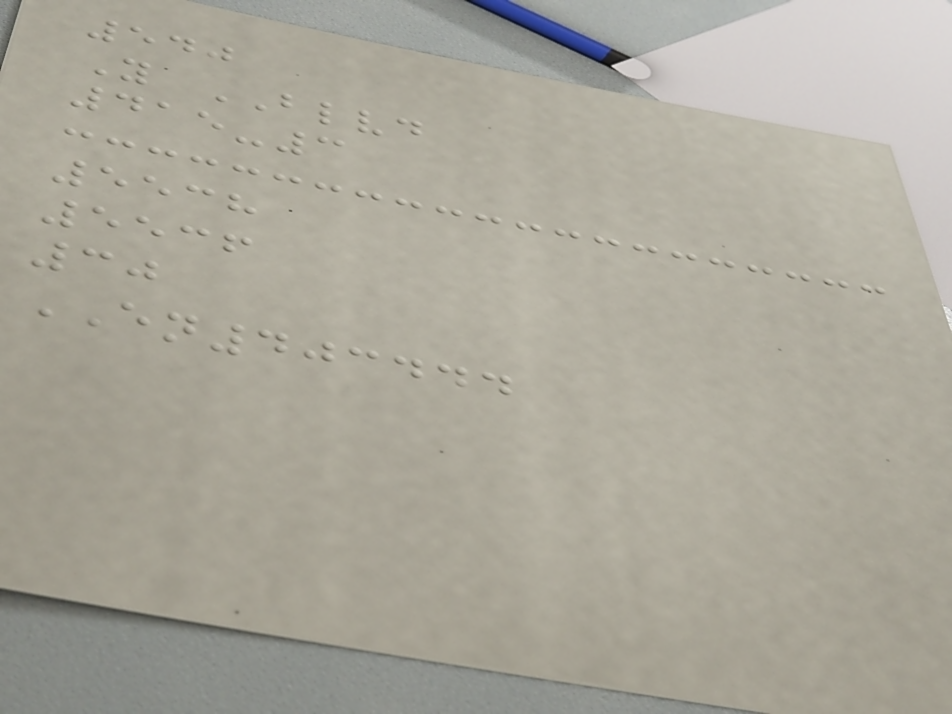540
Y BLVD
415-3
5538
5536
30
EN403444
